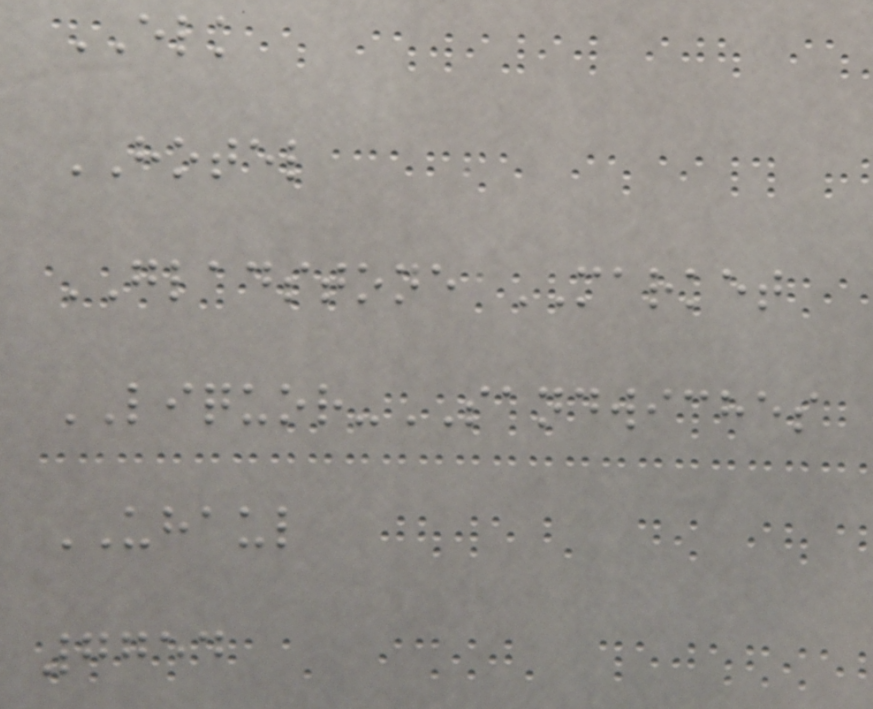ELK
HOTEL
GLADSTONE MARKET
LIQUOR-SANDWICHES
UHAUL
7754
